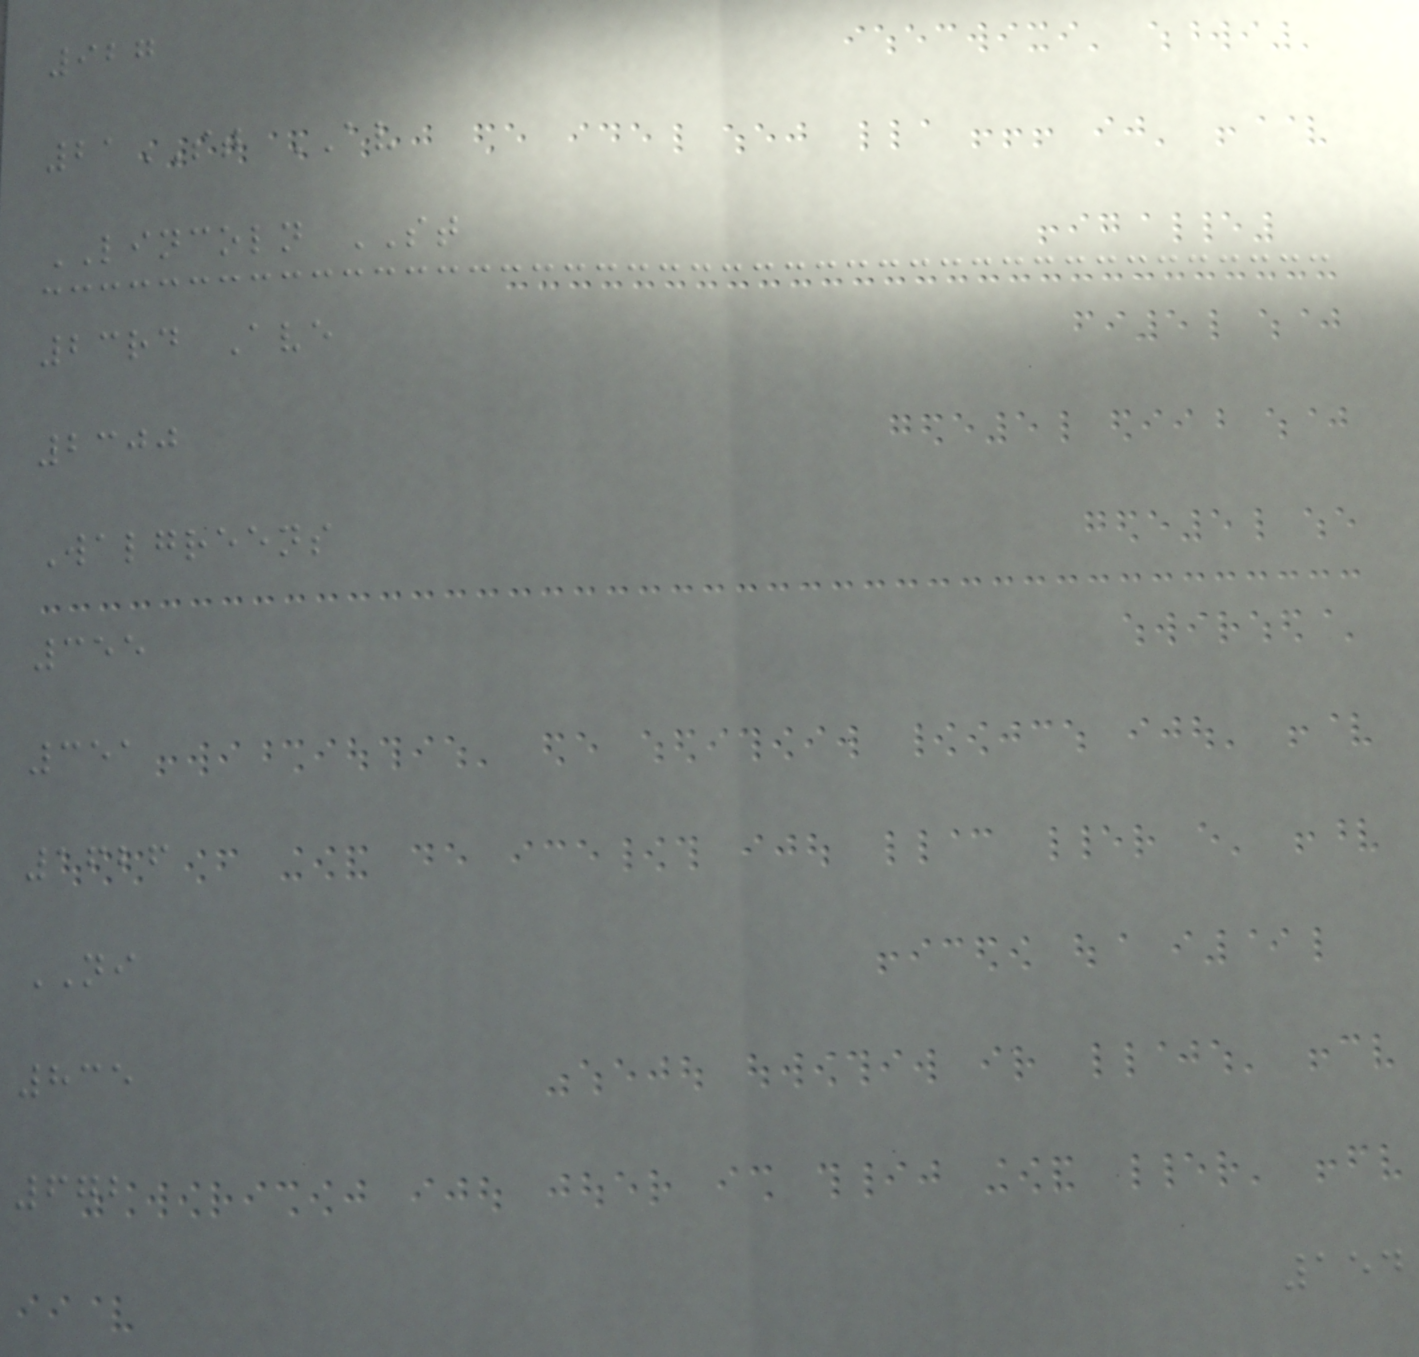927
21ST AV
LINCOLN ST
23rd Ave
2300
Walgreens
355
351
1626
NI
835
672
154
